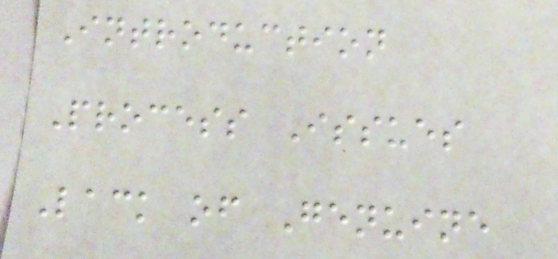Introduction
Process Issues
Lack of Genuine
